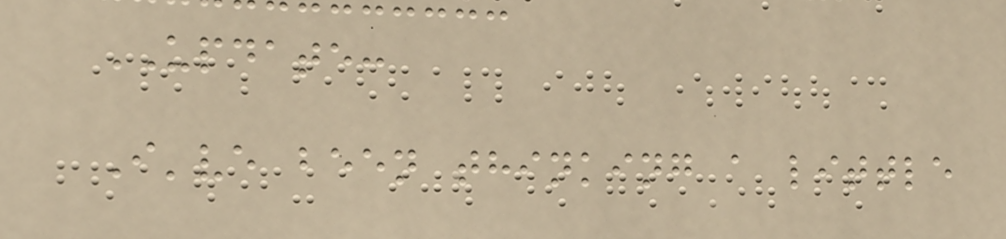UPDATE:
I've been thinking a little
